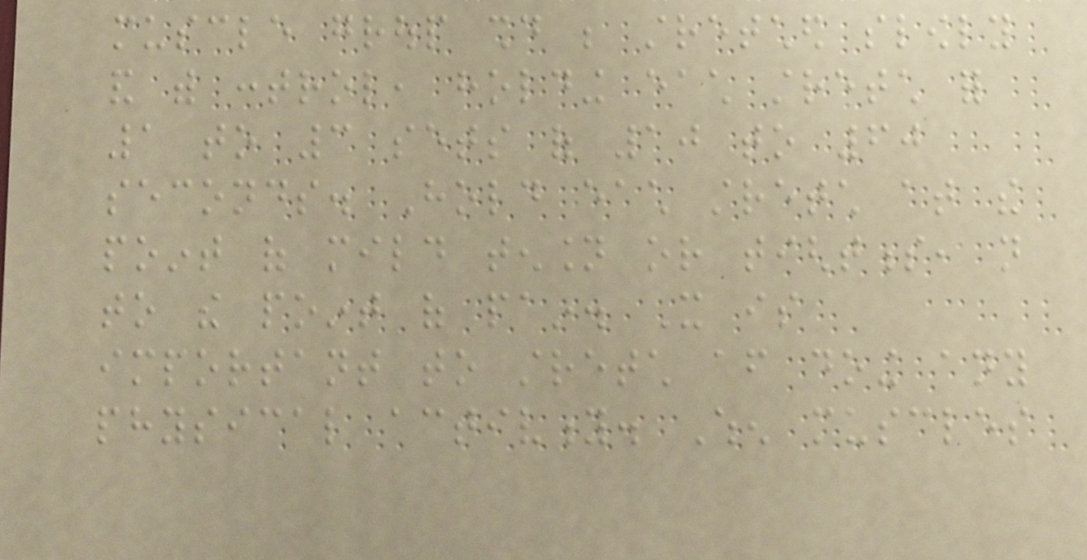muscle group should be stretched slowly
and with control, holding each stretch for
1 to 3 sets of 10 to 60
seconds. Hold each stretch at the
point of mild tension or tightness, not
to the point of pain. It is
important to stretch after doing any
physical activity. When muscles
